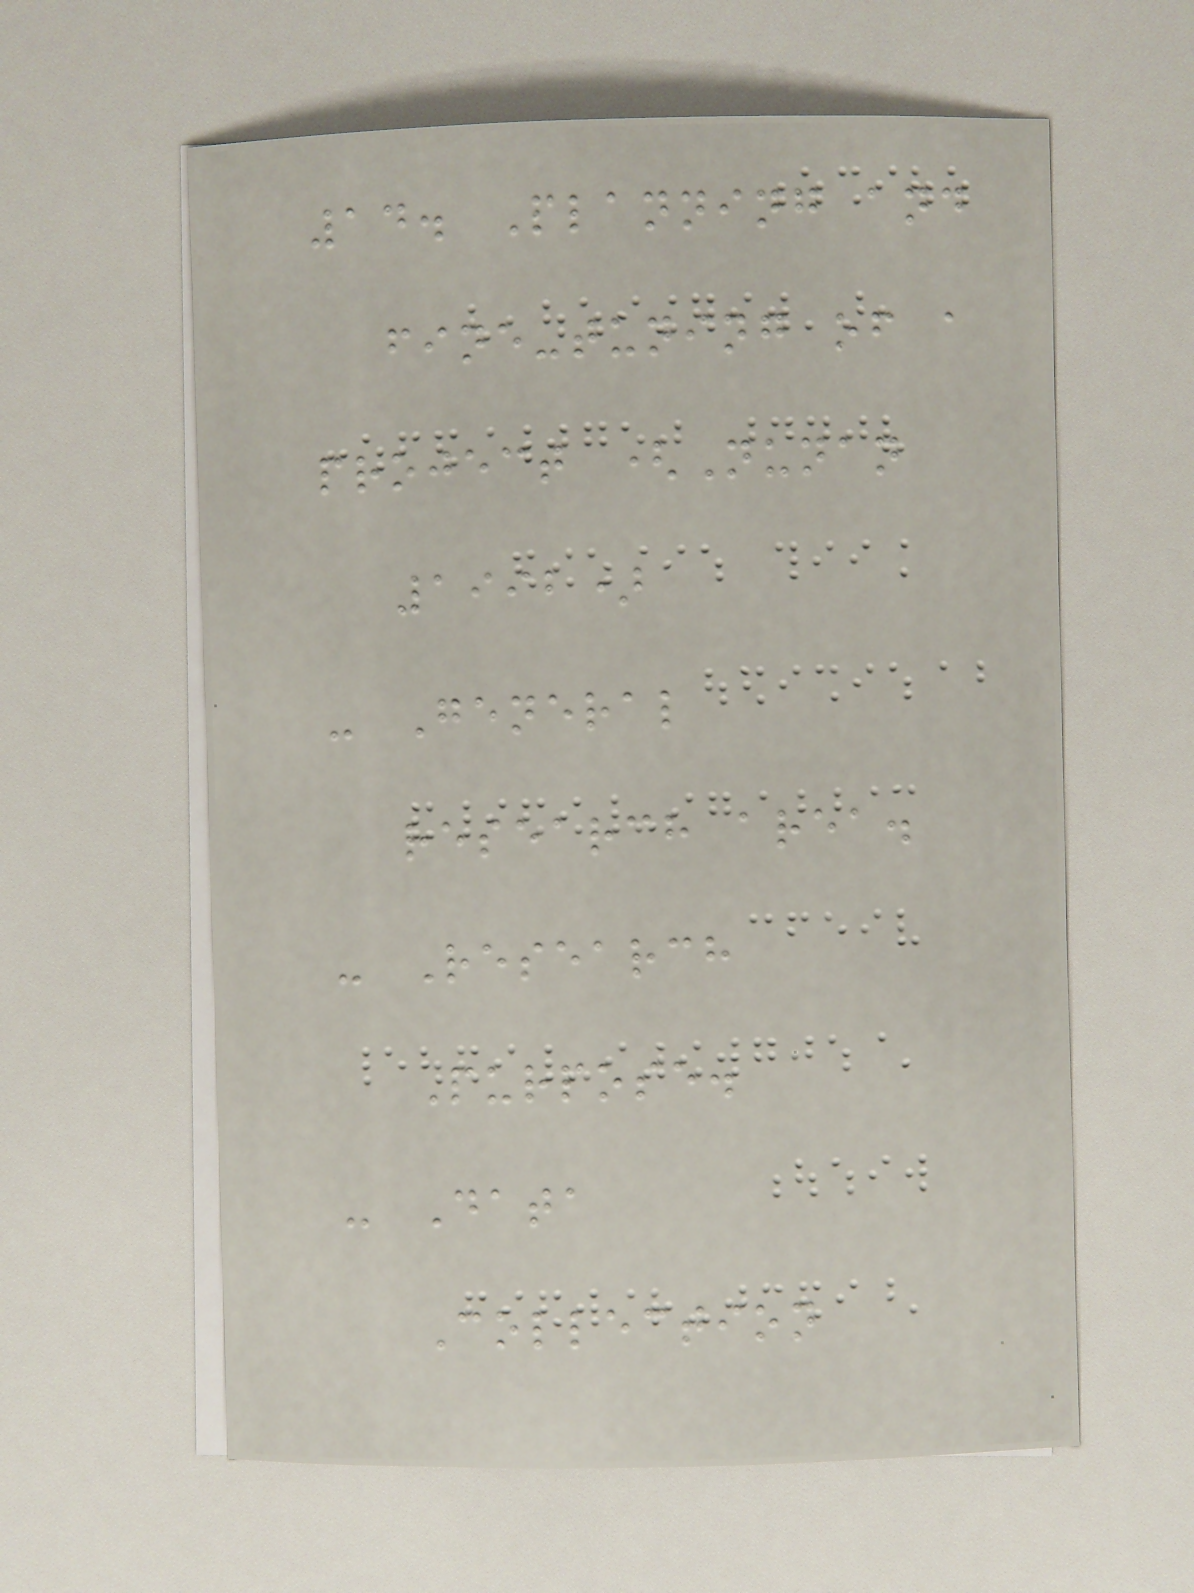14. Planning and
fine-tuning of a
project (Nunan
1992)
- General
research area.
- Research
Purpose.
- Data
Collection
